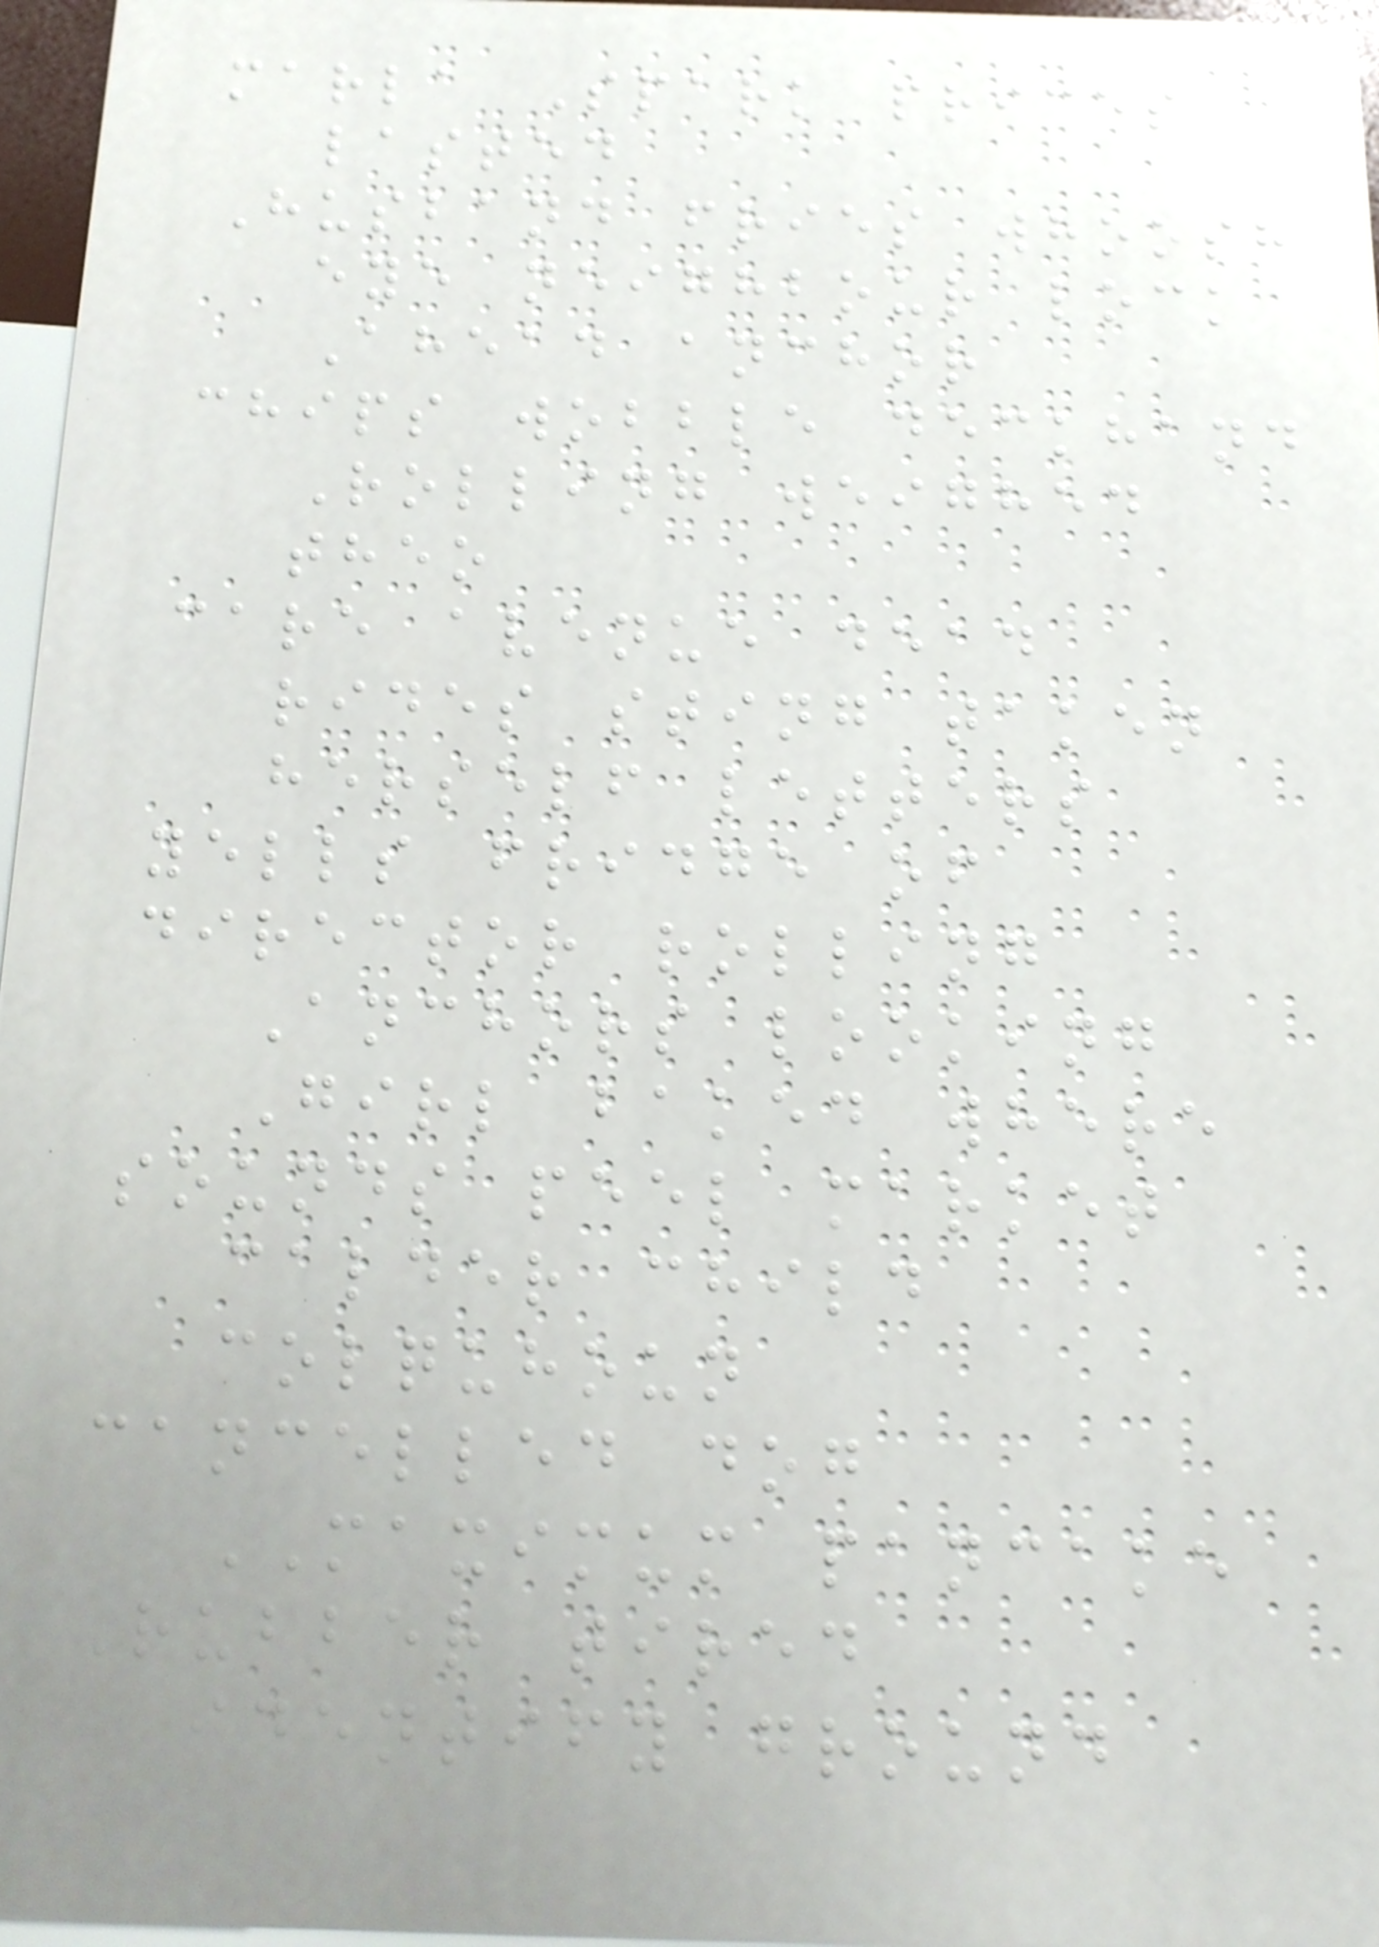marla Spark prices
lasted
Husband fries whoosh
eye neighbour lock
Ahead anchor
chips wobble deckhand
Rolling weighed
theo
care avenue dead
rides sting taken
herself letters
yells fridge of
director rolling
Anchors looking
Girl baked where
sounds peel market
calder child
colquhoun
cancelled dog
MAXIMUM pancake
Rubber tired
identify ground
